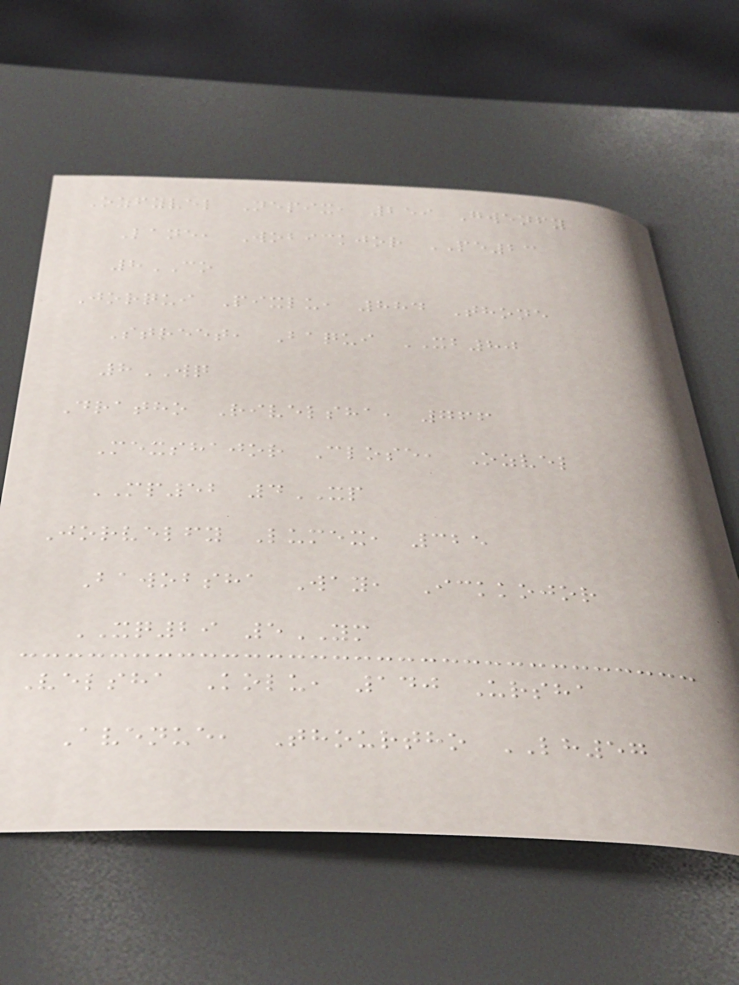Ozfyvel Nepix, 259 Gwenfy
Lane, Wobickjor PE23
8CO
Jorqui Pixlu, 884 Thone
Street, Baqui XB80
8WQ
Dratho Rivelsha, 766
Mexshajor Close, Ozvel
MP52 4XP
Jorvelfy Lumex, 325
Bawobsha Way, Ickkojor
XQ29 5YM
Velsha Kolu, 140 Ursha
Avenue, Thourtho LH57
